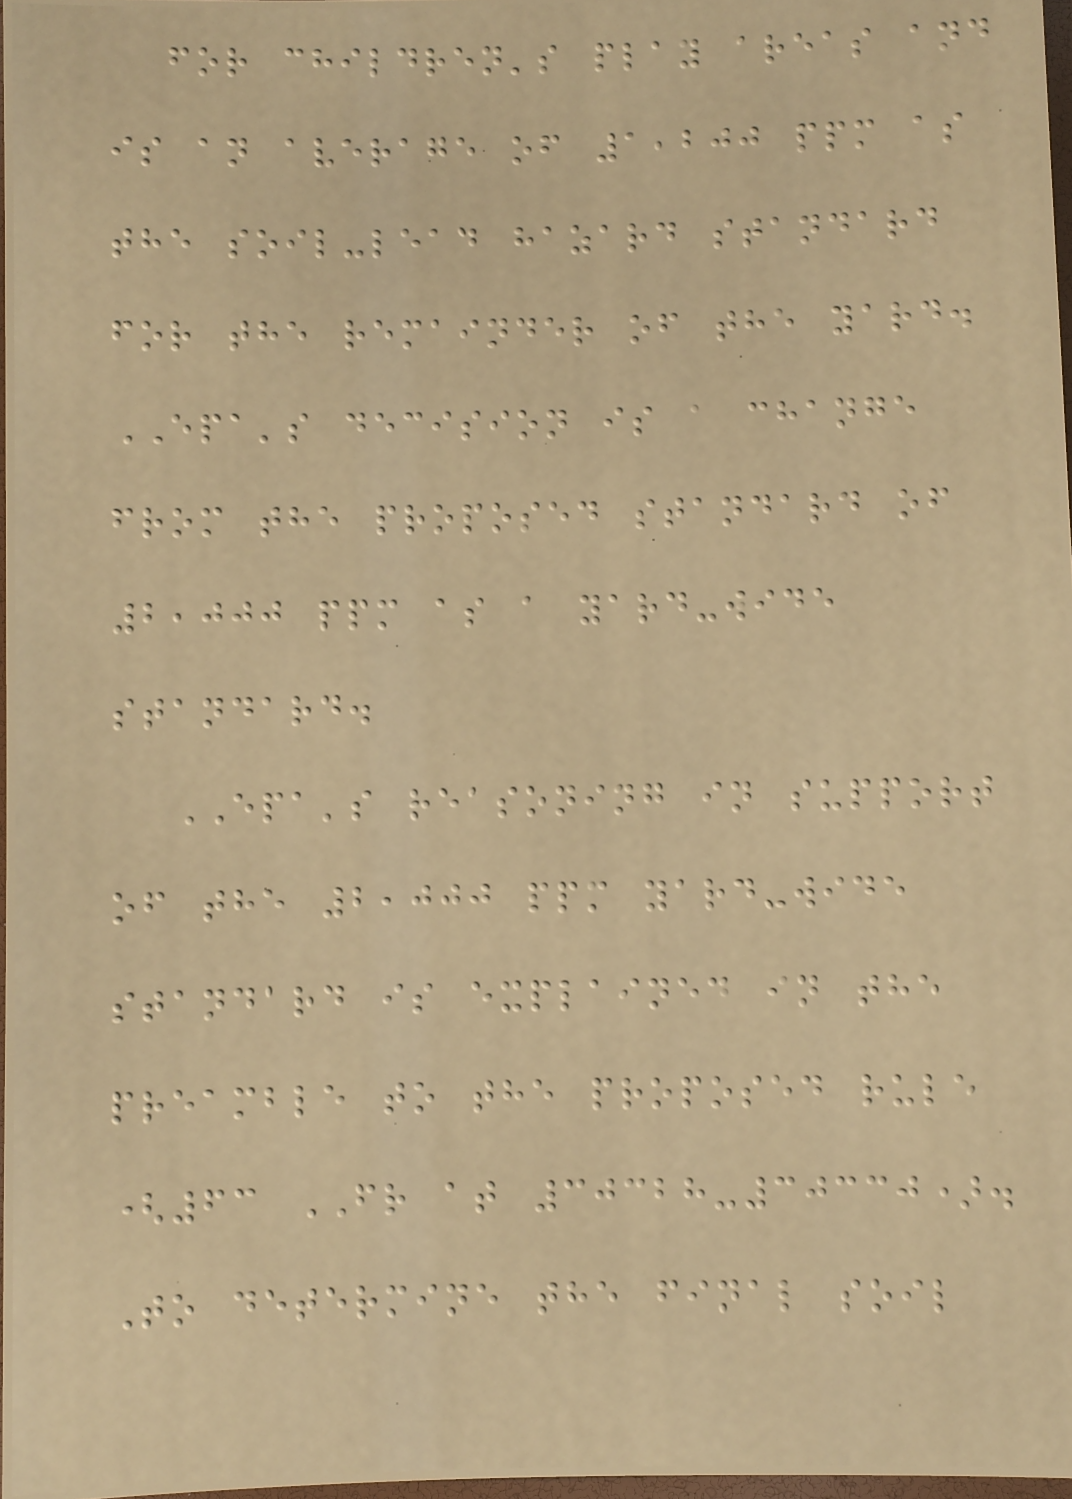for children's play areas and
is an average of 1,200 ppm as
the soil-lead hazard standard
for the remainder of the yard.
EPA's decision is a change
from the proposed standard of
2,000 ppm as a yard-wide
standard.
EPA's reasoning in support
of the 2,000 ppm yard-wide
standard is explained in the
preamble to the proposed rule
(63 FR at 30328-30330).
To determine the final soil
